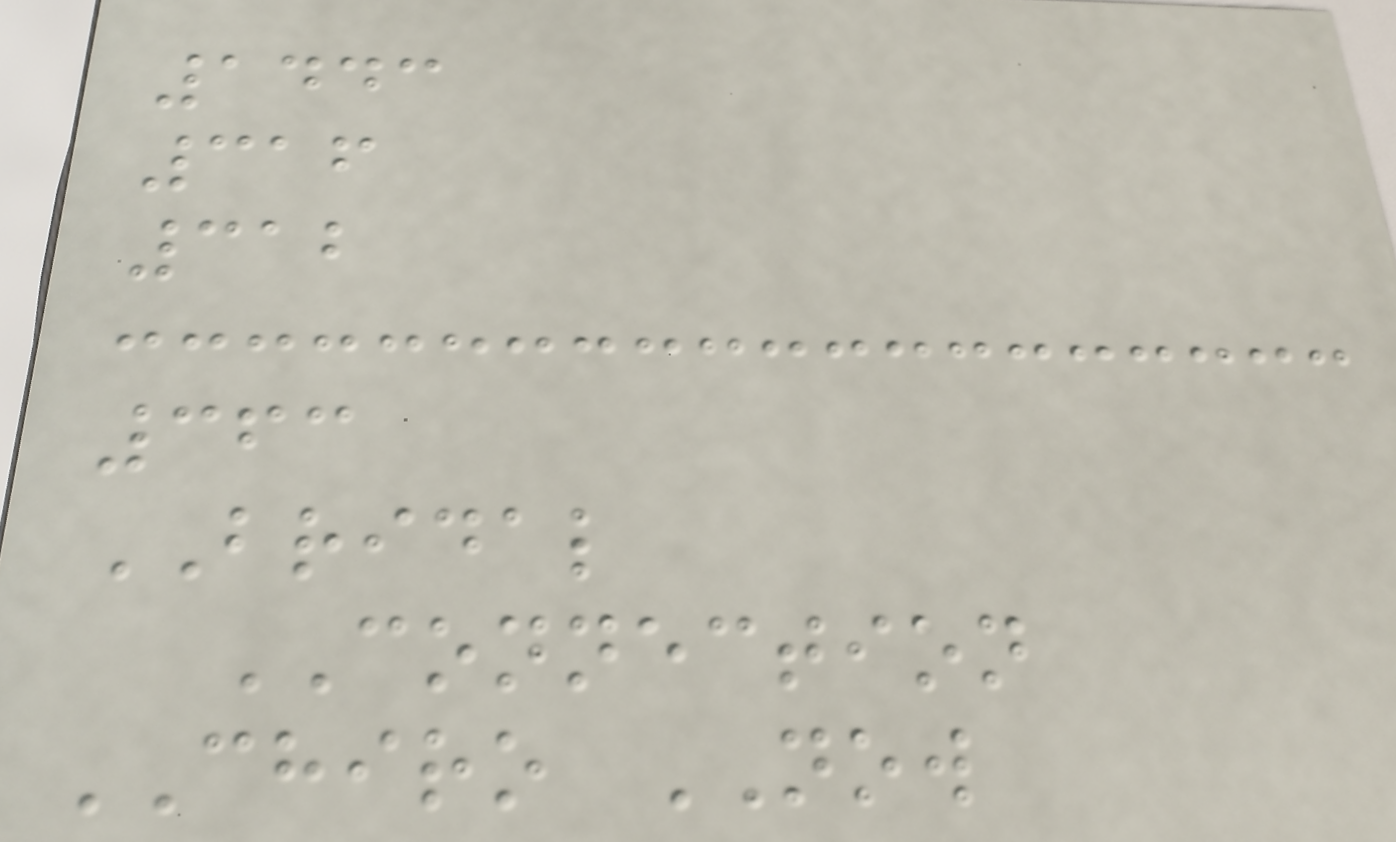1443
316
312
363
BRIDAL
CONNECTION
CHIRO NOW
